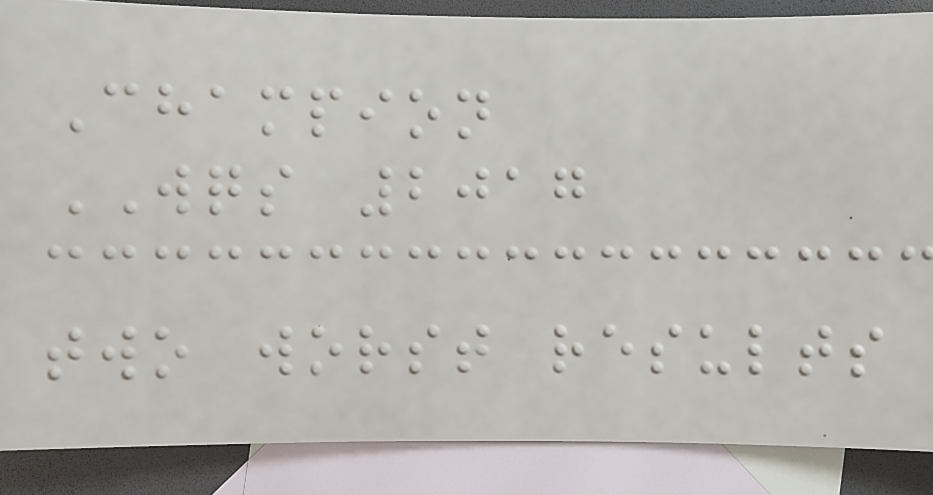Champion
WQS 2017
two worst results
